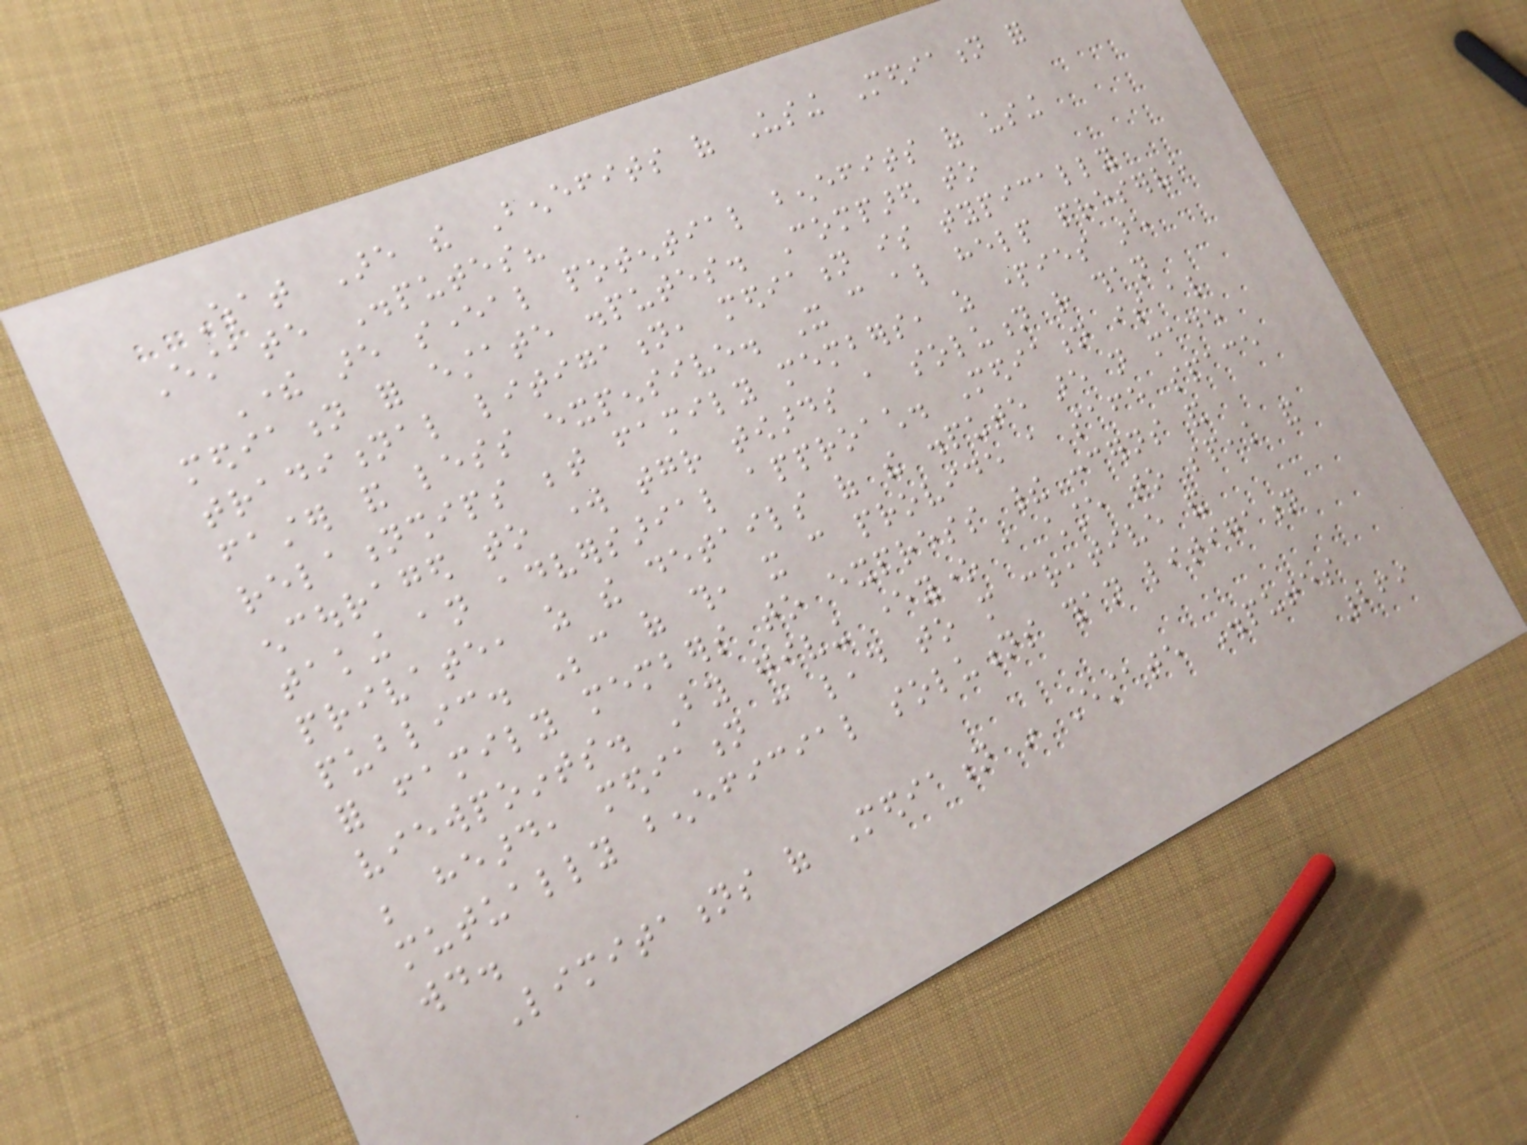What Are the Benefits of Using Mediation for
Estate Disputes?
There are several potential benefits of using
mediation for estate disputes. Compared to
traditional litigation, mediation is typically
faster and less expensive. It can also help preserve
relationships between family members, as parties are
encouraged to work together towards a solution rather than
taking an adversarial approach. Mediation is also
private, as the details of the dispute are not made
public. Because of this, it can provide a safe space
for family members to express their concerns and
viewpoints. By giving everyone a chance to speak and
be heard, mediation can lead to more creative and
mutually beneficial solutions than litigation
would.
Limitations of Mediation in Estate Disputes
269
